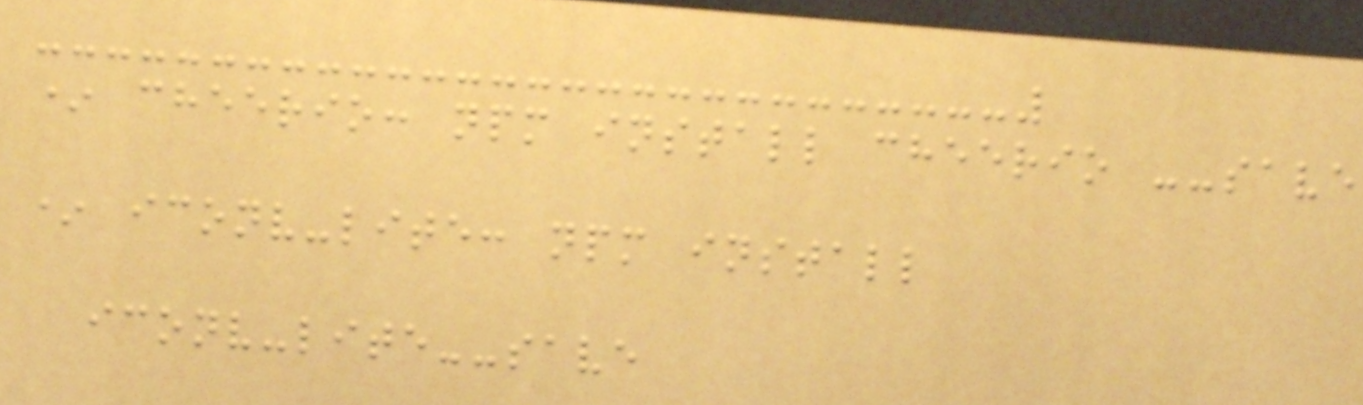* cheerio: npm install cheerio --save
* iconv-lite: npm install
iconv-lite--save
